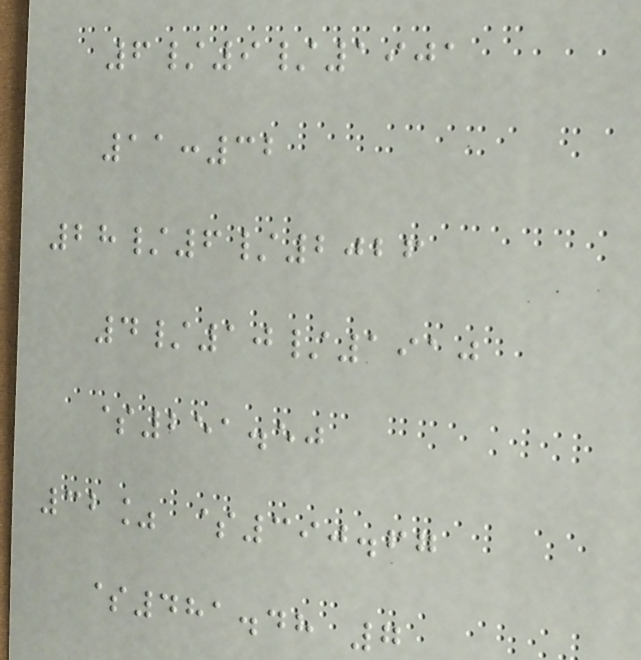6/9/1901
11:32
28/6/2026
4/10/1910
$251.50
32% $390.67
$481.48 7
